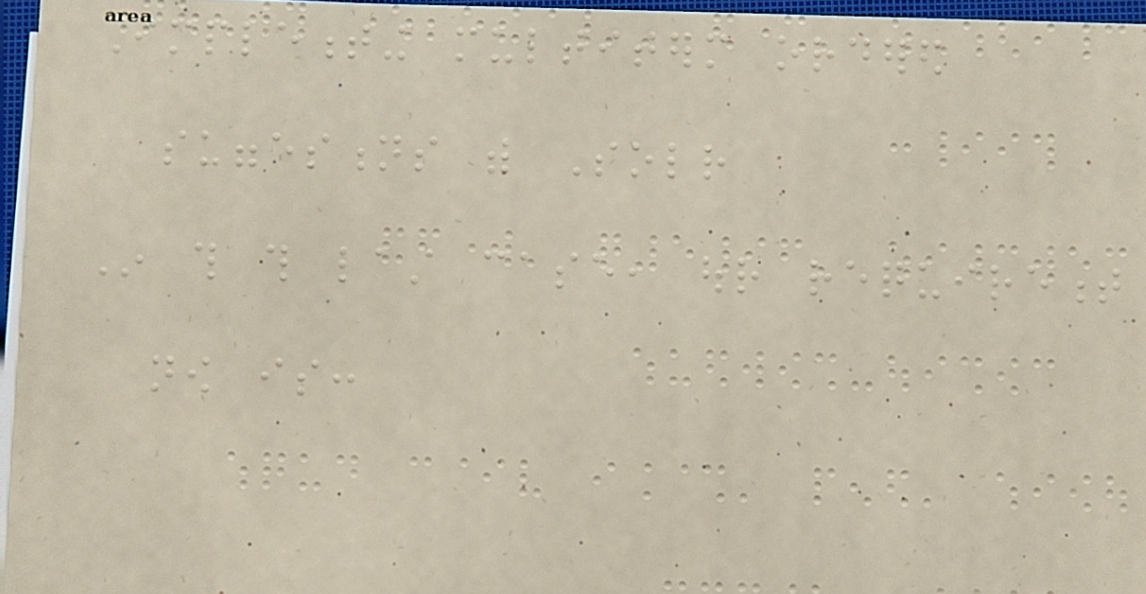Implementing multiterm ordered
suggestions with Solr
In this this last case, our requirement
now is:
